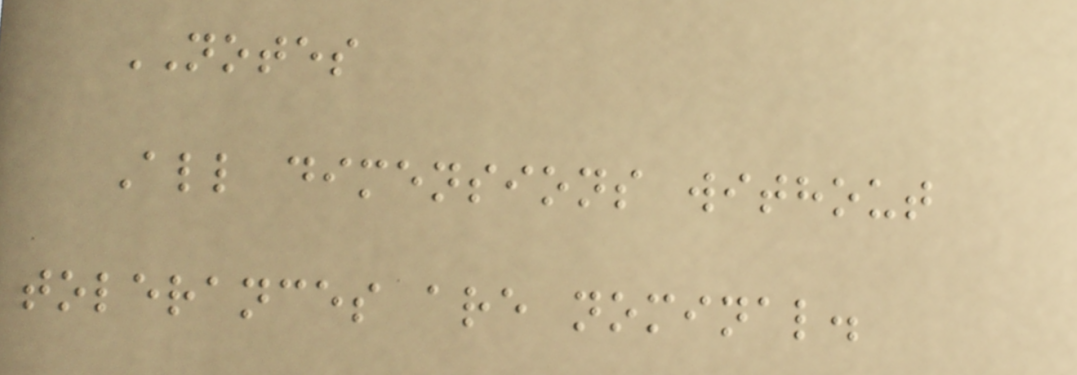NOTES
All dimensions without
tolerances are nominal.
